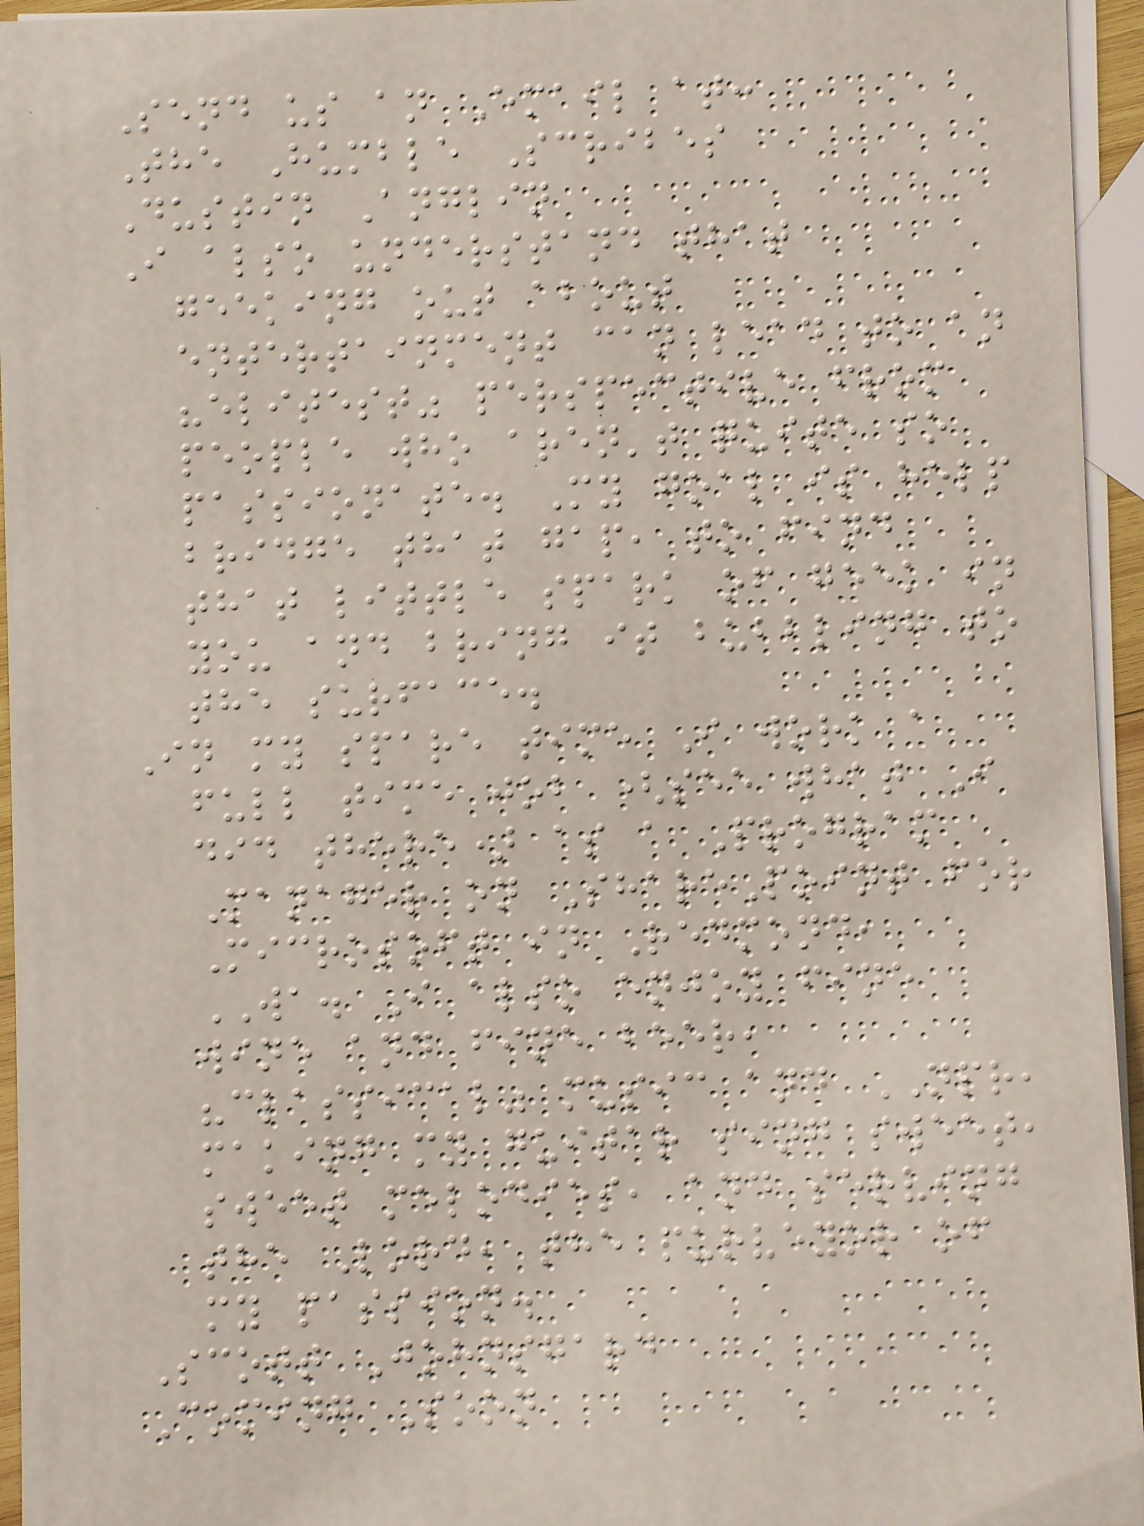Send us an Email at:
The Humble Scribes
Dustin Anglin
I also understand that
geeking out about
entertainment can lead to an
"elitest" perspective from
people who aren't quite so
passionate. My goal is help
bridge that gap, to find
that little spark of geek in
you and bring it bubbling to
the surface.
In my spare time I work a
full time job (see what I
did there) as a Program
Manager on SharePoint for
Microsoft in Redmond,
WA. I also enjoy fine
wine and fine beer,
"classical" music and NPR,
making my guitar sing sweet,
sweet melodies, and serving
the Lord, the purveyor of
my passion.
Scott Johnsgard
Coming Soon
